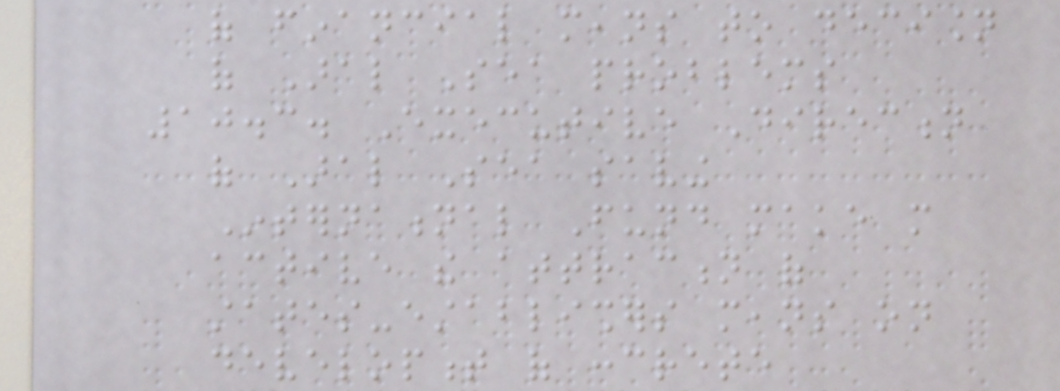of financial means to decision
of Aral Sea problems
10.3. Executive Direction
of Aral Sea saving
International Fund make more
active the attraction of
states-establishers means on
development of concrete
